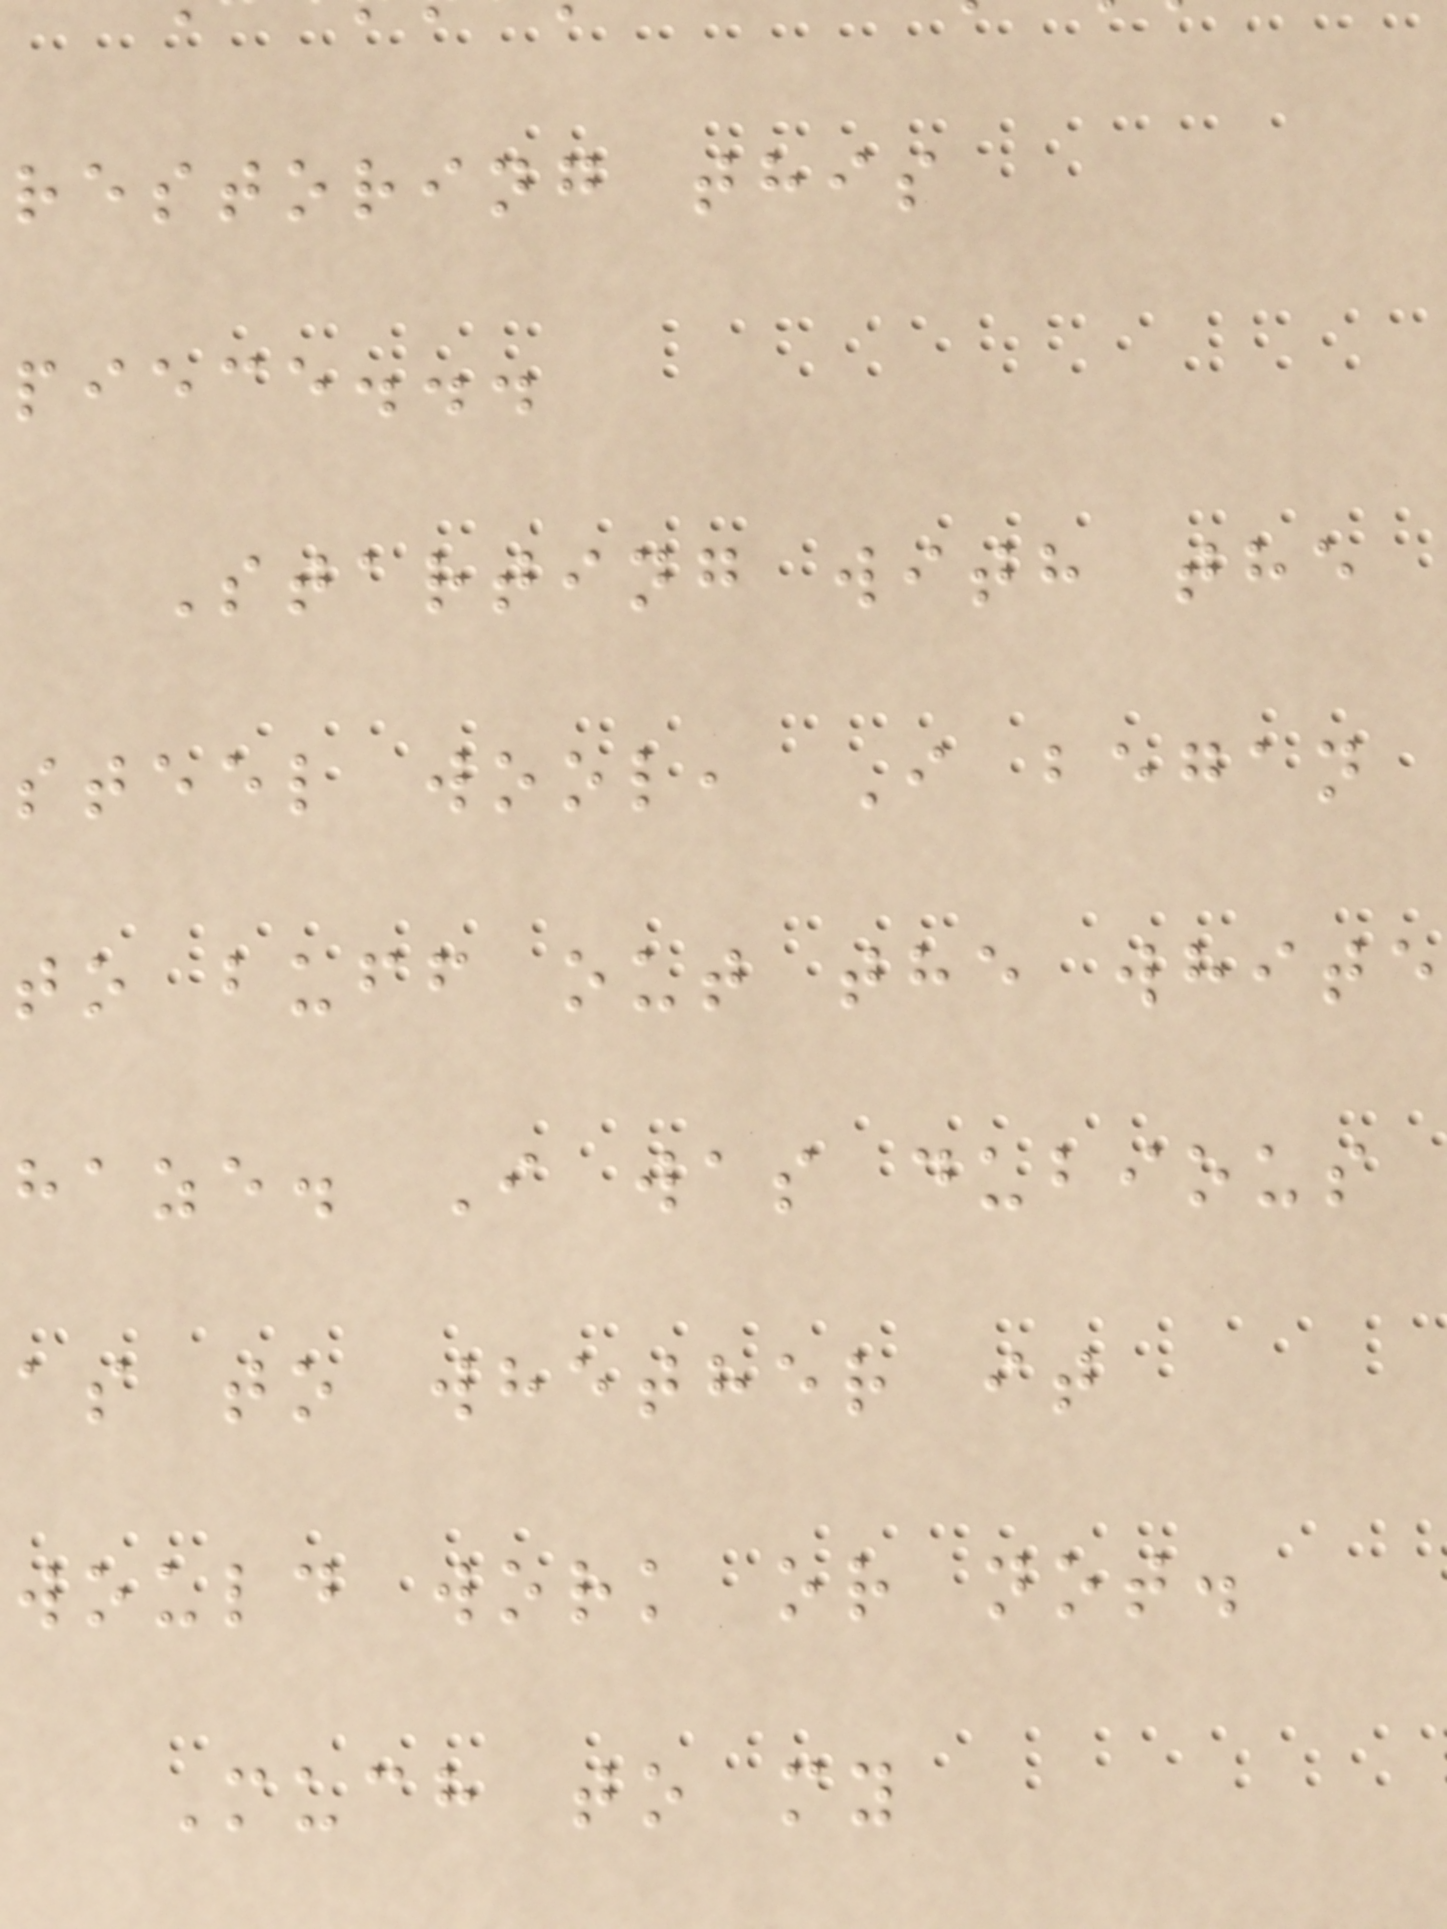restoring this
piece...
Starting with the
steel wool, I began
to buff out the white
haze. I was dubious
as to whether it
would work or not.
Much to my
